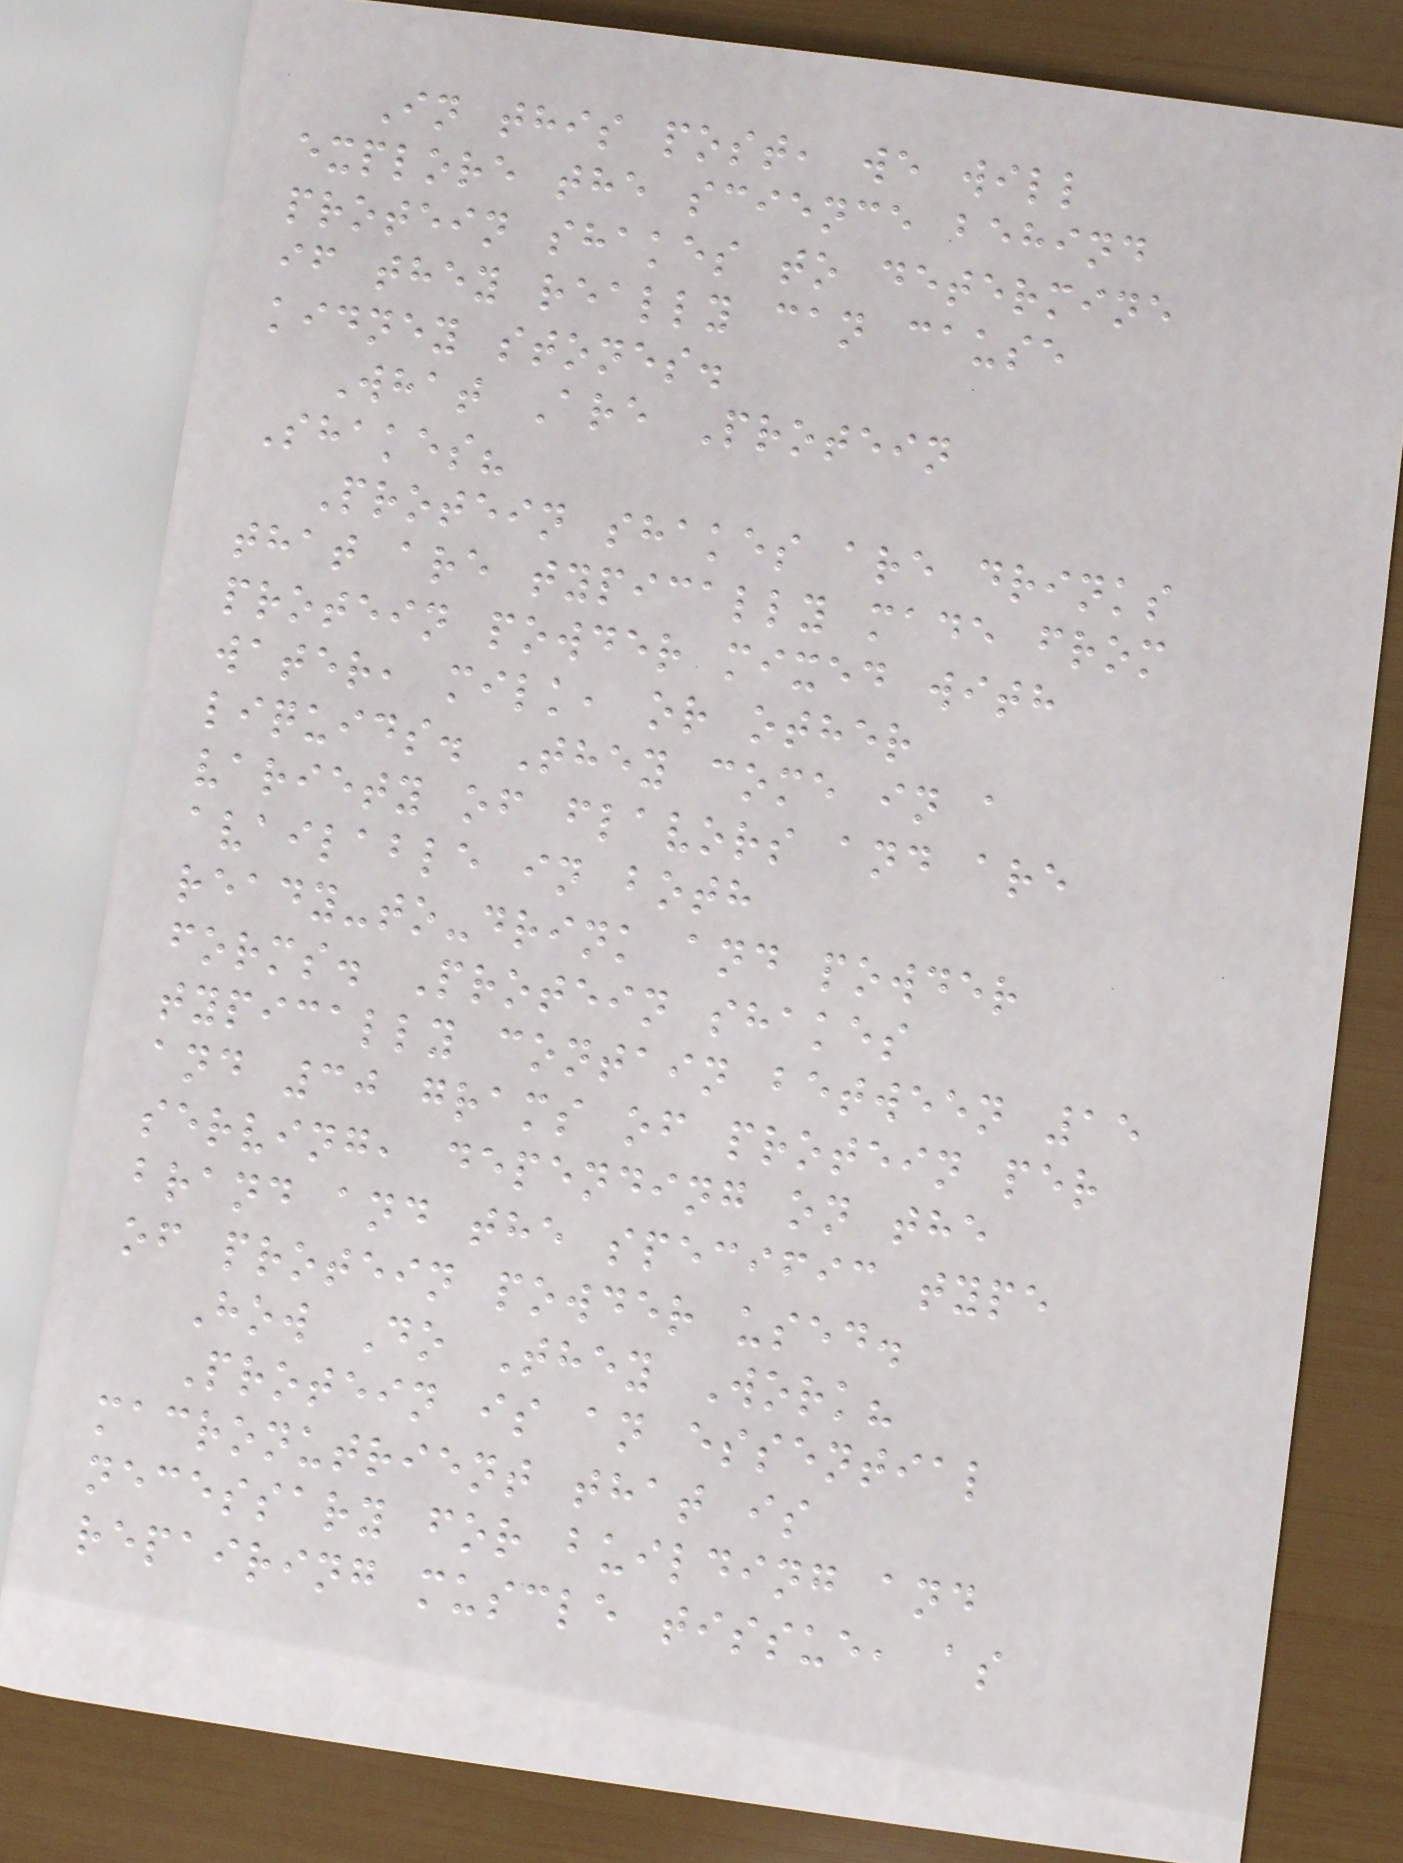In this post, we will
explore the science behind
protein shakes to determine
if they really can cause
kidney stones.
What Are Protein
Shakes?
Protein shakes are drinks
that are typically made from
protein powder mixed with
water, milk, or other
liquids. They come in a
variety of flavors and are
available in both
ready-to-drink and powder
forms. Protein shakes
typically contain between 15
and 30 grams of protein per
serving, depending on the
brand and the specific type
of protein powder used.
How Do They Work?
Protein is an essential
macronutrient that is
necessary for building and
repairing muscle tissue, as
